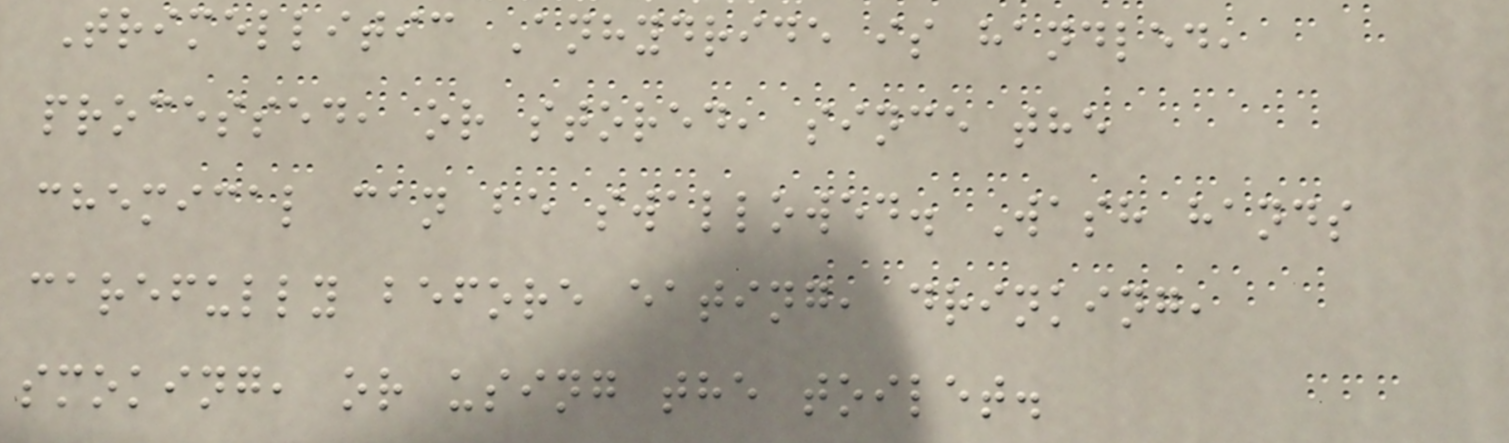Trimellitic Anhydride is handled,
processed, or stored, since the
chemical can be swallowed. Wash hands
carefully before eating, drinking,
smoking, or using the toilet.
